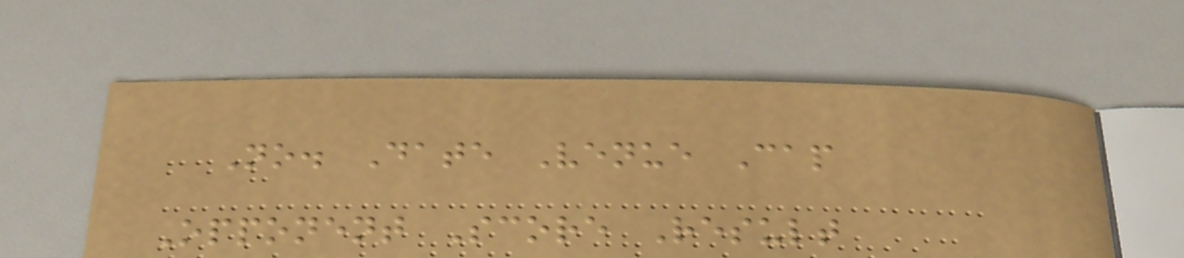No. Date Venue Cap
Opponent Score Result
